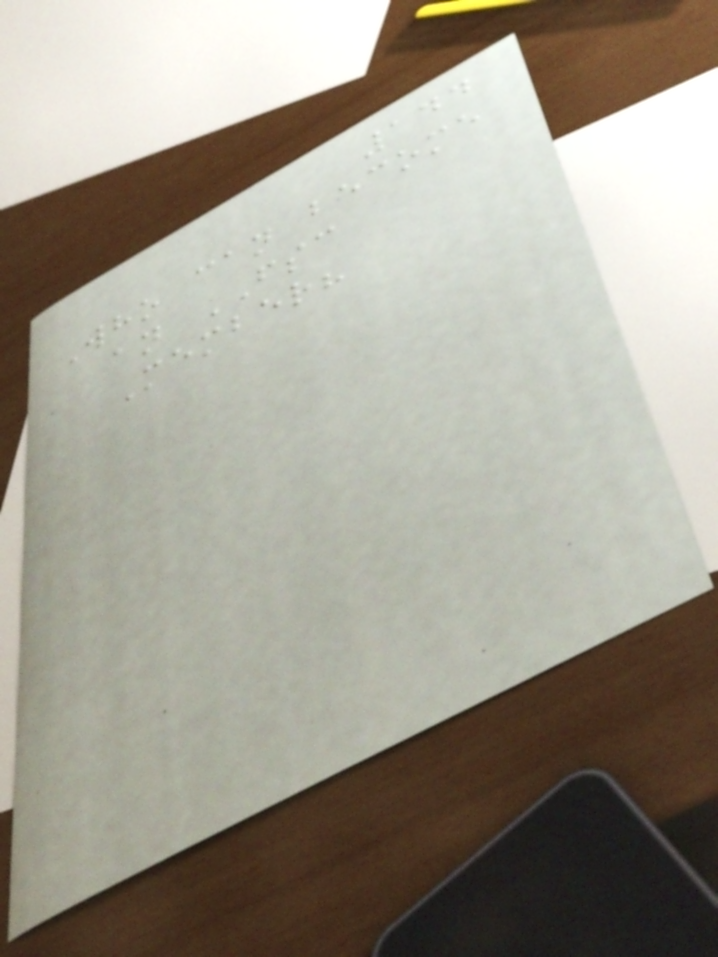144
Who can become
an FSC
Member?
